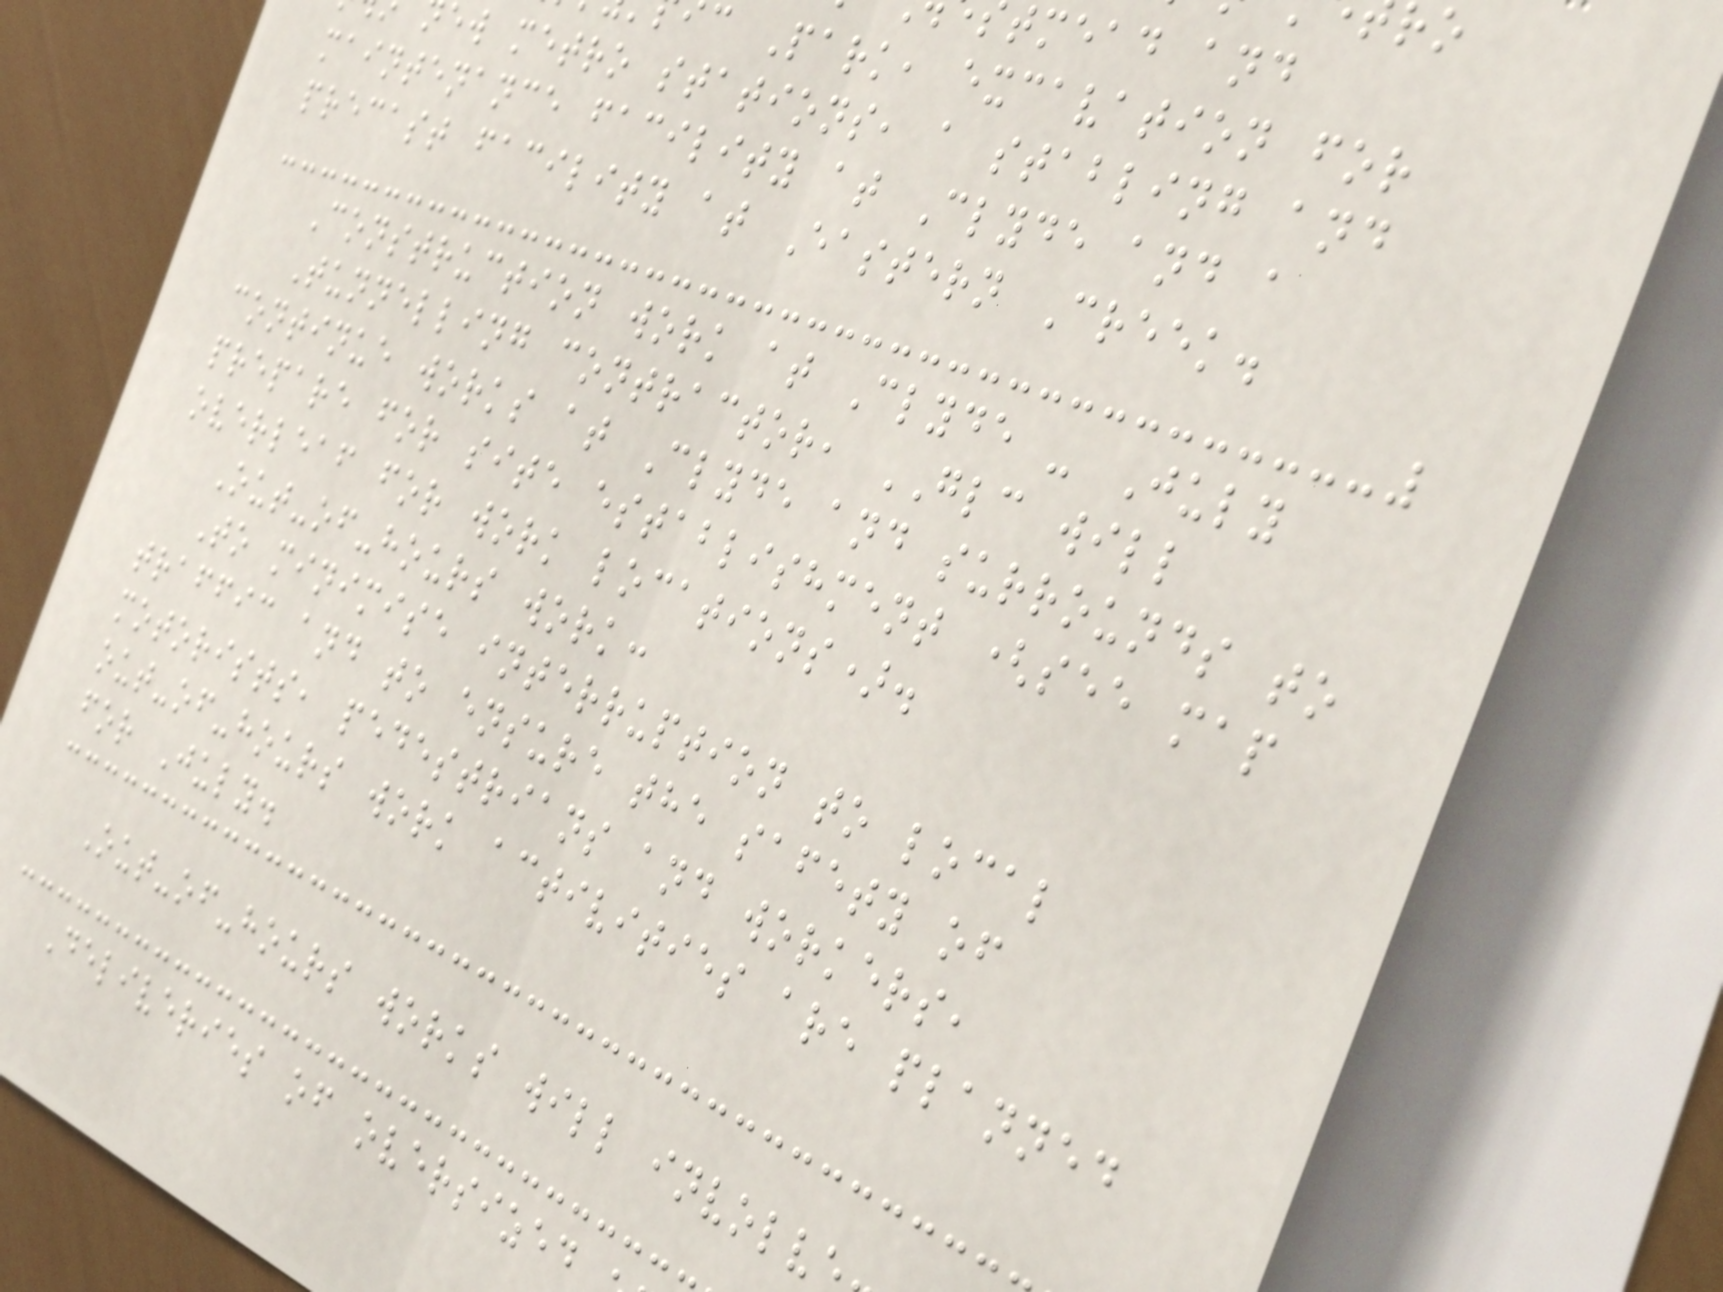tmead and
c Park, excavation for
ew metro stations, a stabling and
maintenance facility at Clyde and a
precast facility at Eastern Creek.
Construction work at Clyde - July
Tunnelling contractor, GLC will
continue works at Clyde and surrounds to
prepare for site establishment (see map
overleaf for work locations).
Out-of-hours work:
To minimise interruption to local
traffic and to ensure the safety of
motorists, pedestrians and workers,
out-of-hours work activities are planned
for July.
Out-of-hours works will involv
Deliveries of oversized
